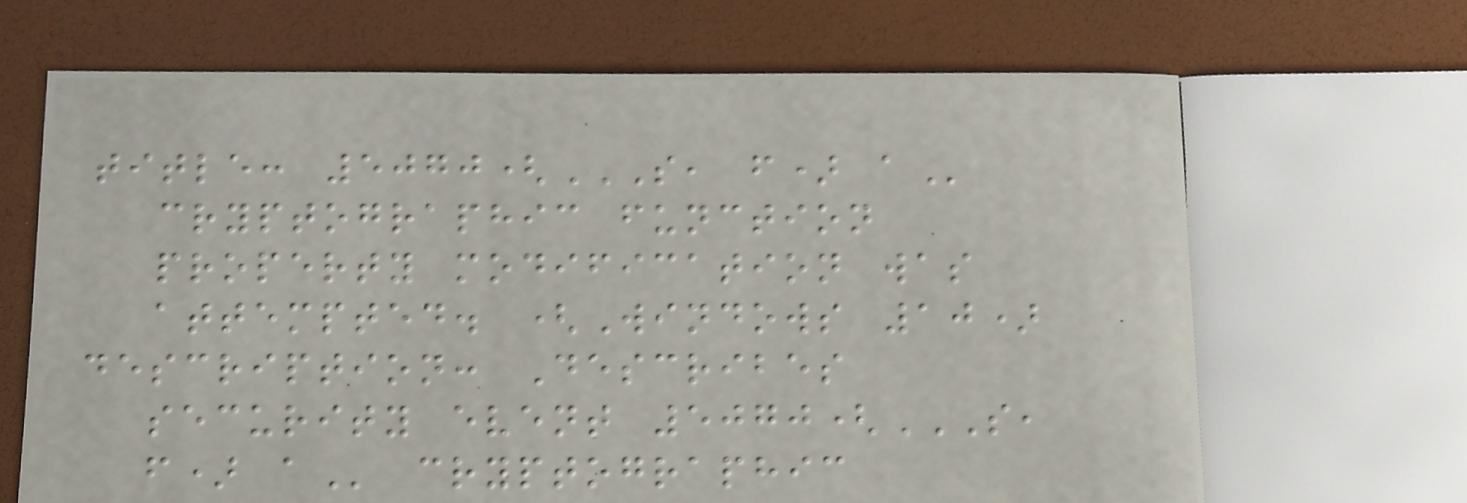title: 5070(S, F) A
cryptographic function
property modification was
attempted. (Windows 10)
description: Describes
security event 5070(S,
F) A cryptographic
